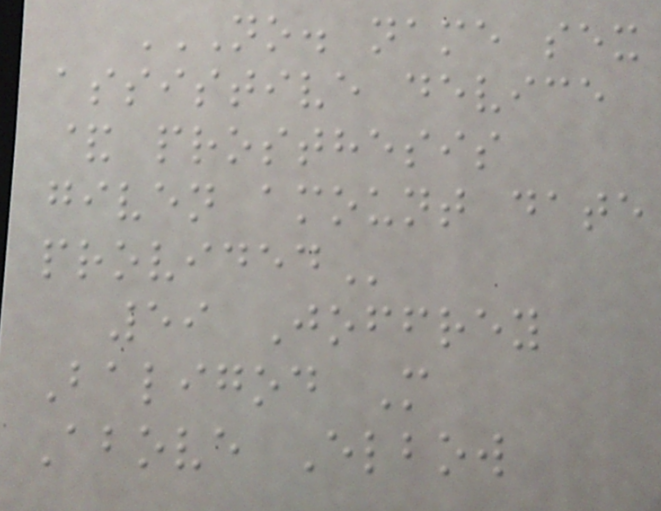NO. NAME SEX
ASSISTIVE DEVICE
& PROSTHESIS
GIVEN AMOUNT DATE
PROVIDED
59 Joffrey
Baligod M
Above Elbow
